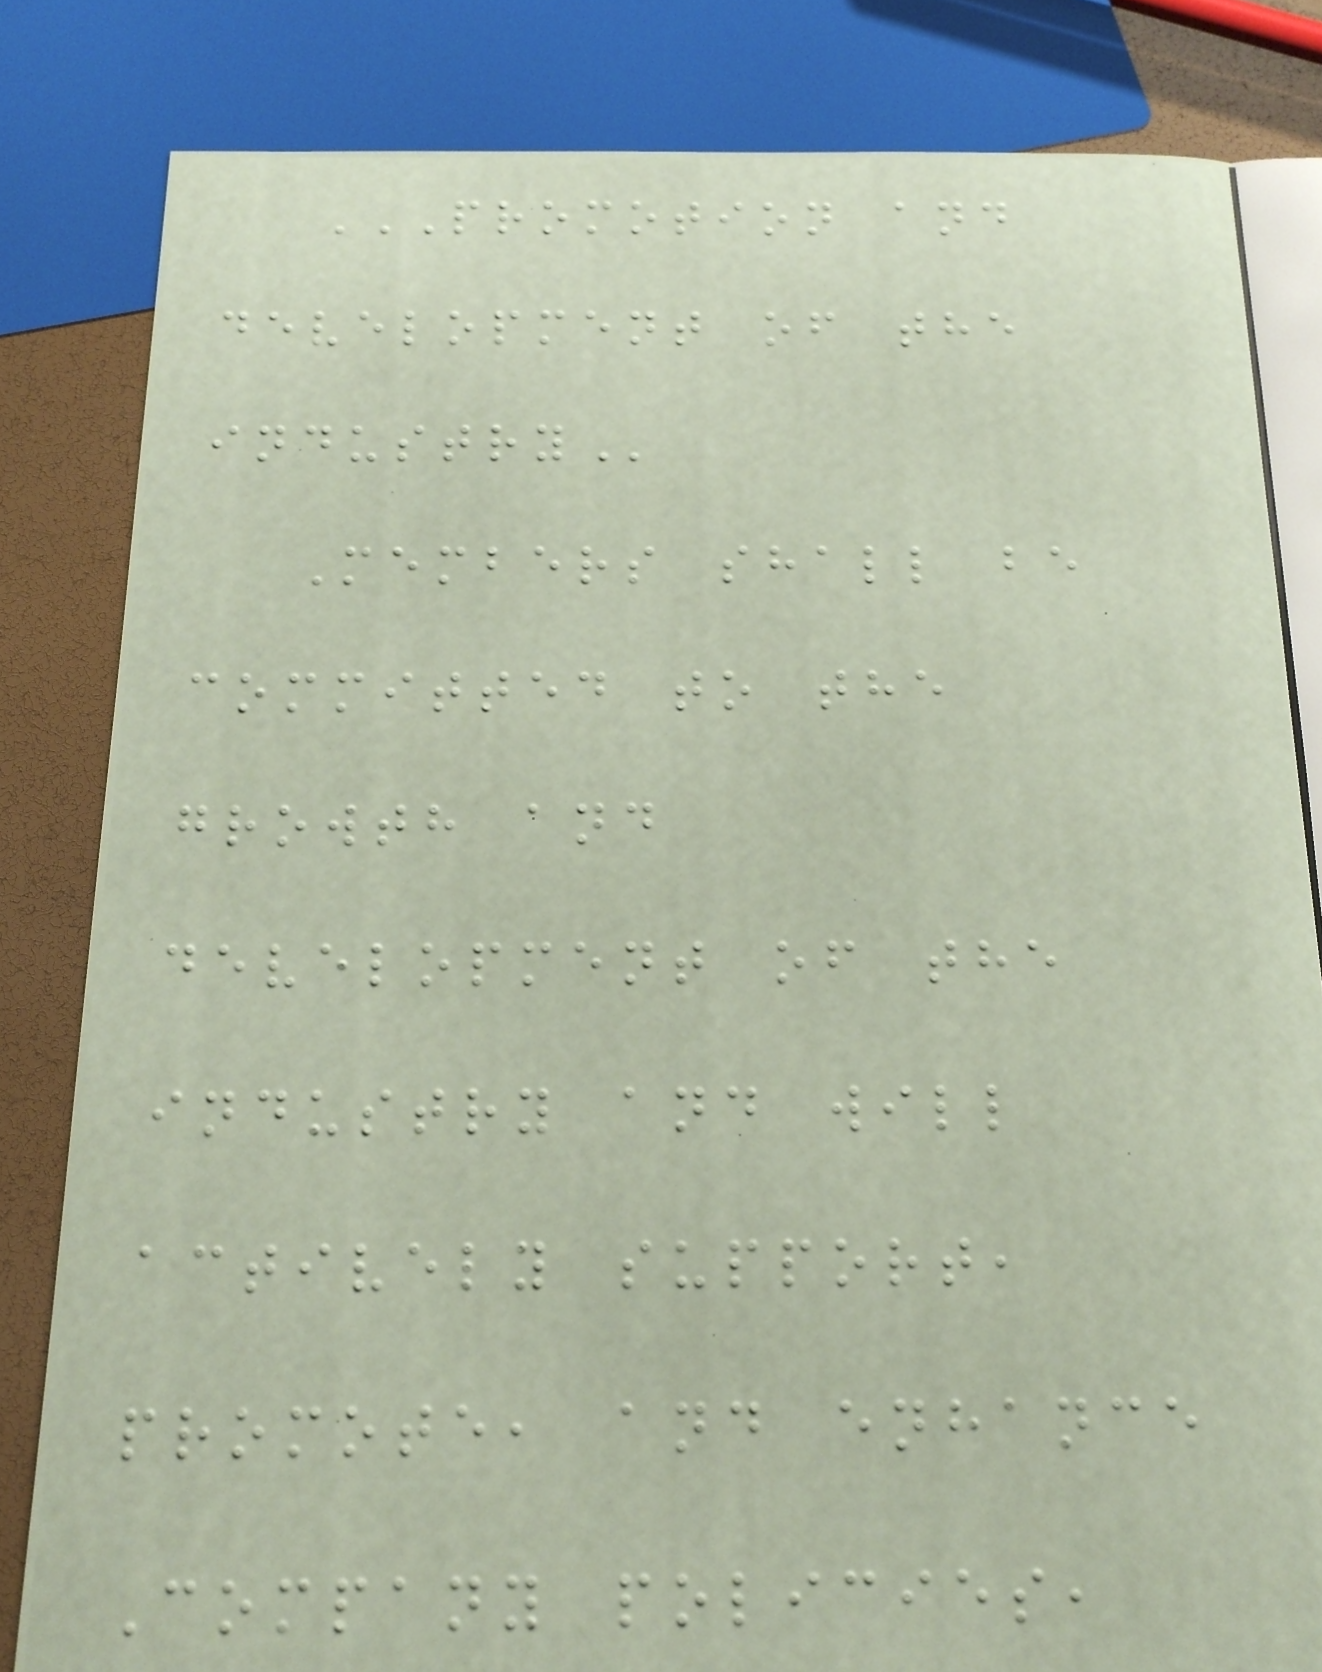PROMOTION AND
DEVELOPMENT OF THE
INDUSTRY
Members shall be
committed to the
growth and
development of the
industry and will
actively support,
promote, and enhance
Company policies,
